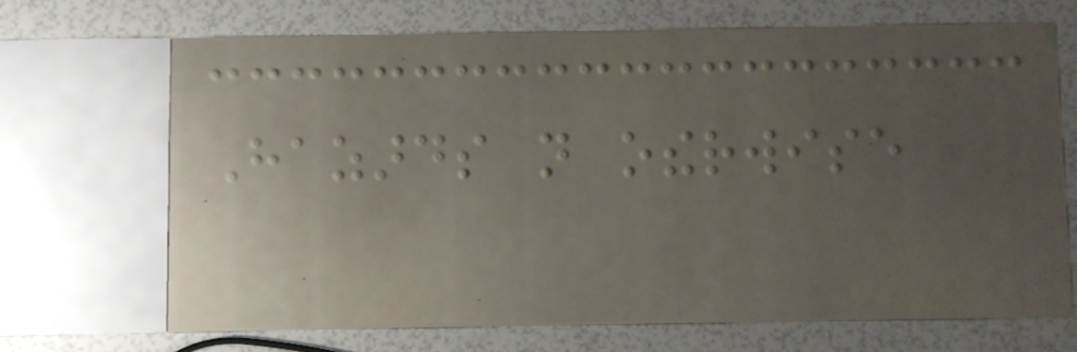Hazards not otherwise
